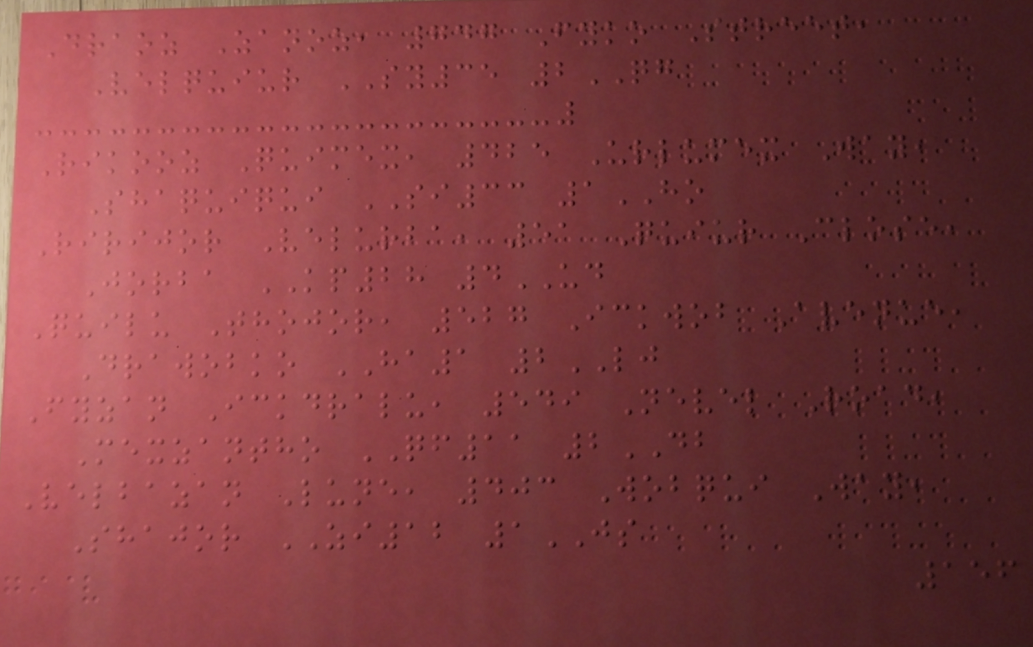Draoz Zanoz, 747 Fyko Street,
Velquiur SY35 2QG
Rikooz Quimex, 425 Urlumex Way,
Shaquiqui SI33 1HO
Ririjor Velurba, 51 Quiur Close,
Jorba KP28 4UD
Quilu Thojor, 527 Ickwob Avenue,
Drawobko HA1 2LJ
Fyzan Ickdralu, 549 Nevel Road,
Mexzantho QF11 2DB
Velbazan Lune, 403 Wobqui Way,
Shajor ZI12 1JS
156
